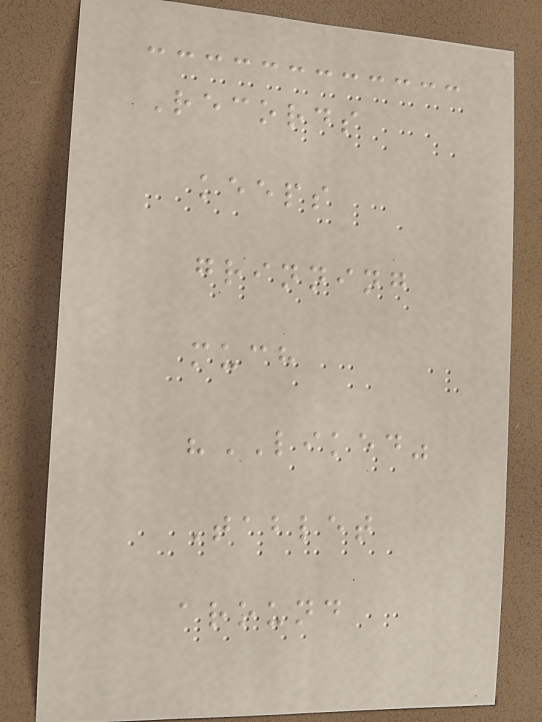Records
keeps
grinning
much
"LIKED"
Tablet
around
